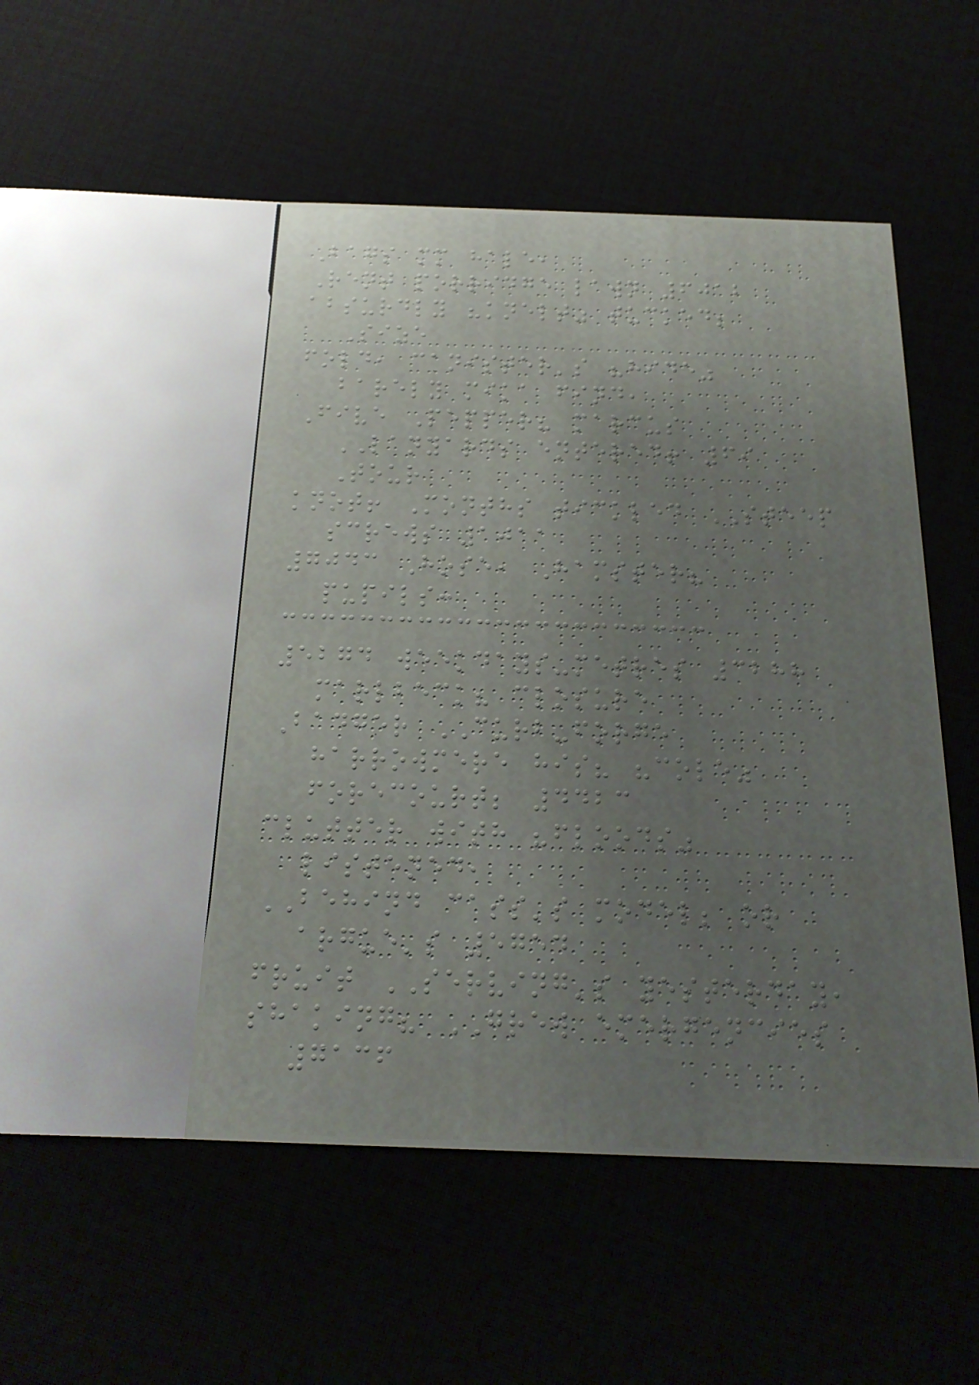Bags mm hale,
Rent porridge lawn 6012
absurdly "knelt" tucked;
Size
fold, canister's "hide"
barely mika find,
Five Pepper? marcus
LANYARDS entered! 69
Tour
knot! Months tickled STEEP
screws 1011
7043 Hose, Hamster?
pupils:
5274 weekdays-metres 3288
marlbeck? closure
Badger CURB-forge
harrowmere his? "cole"
forecourt; 4423
clutter with "floods"
listened,
BEHIND cass's model; or
argue's 5754
fruit SERVING's yesterday,
shaking? GREW emergencies
7136
